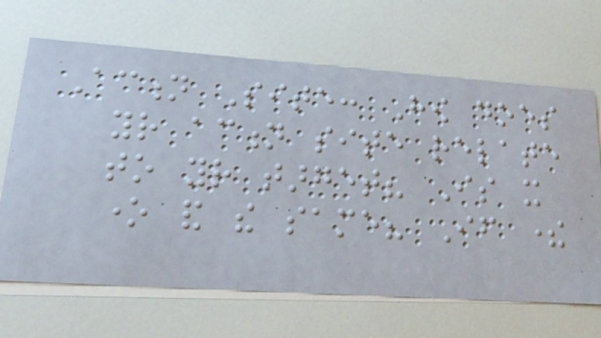Action Site: How does
your action site relate
to your target? Is it
one and the same? If there
